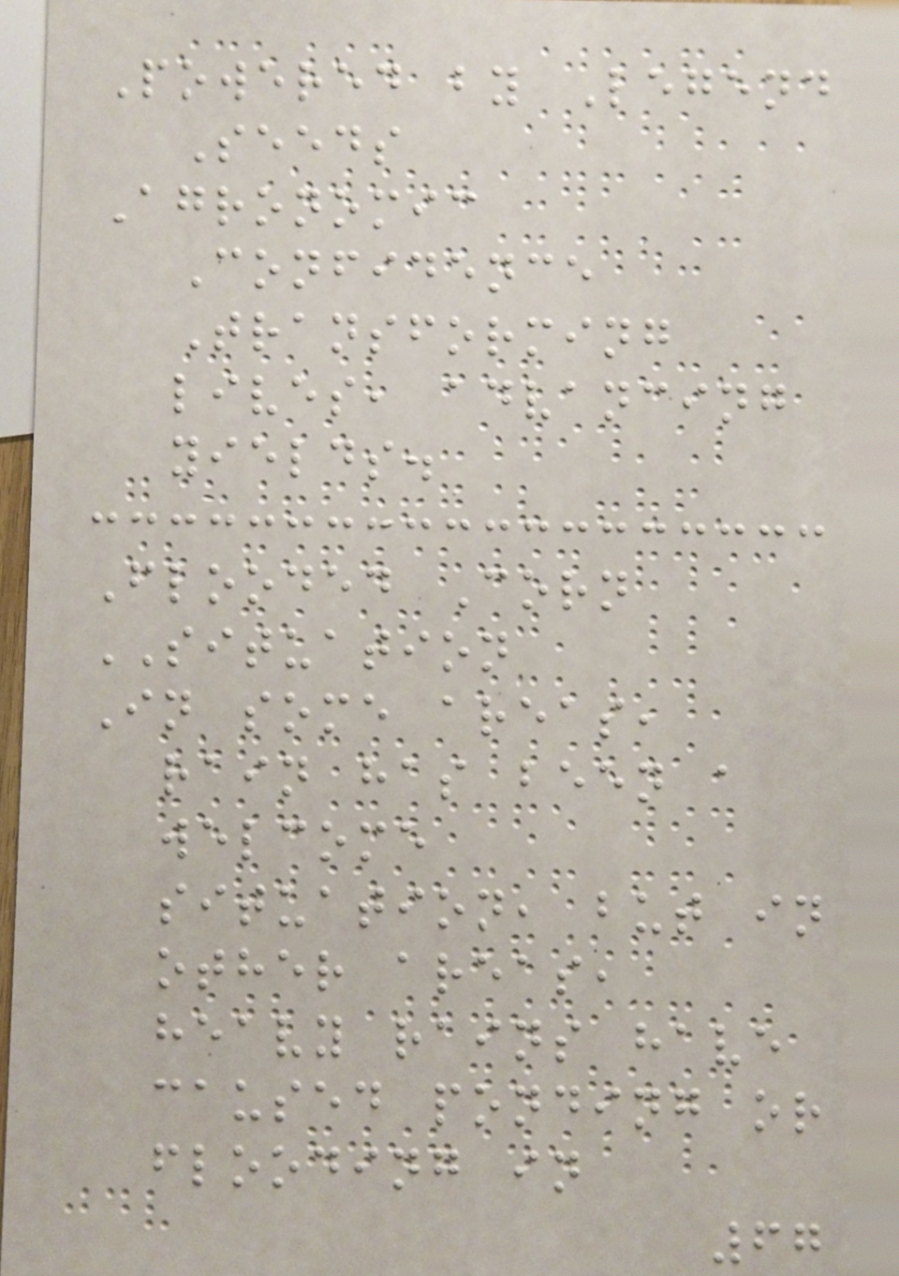Powered by Legend
Seeds
Agronomic
Confidence
Transforming
lives, advancing
yields.
Flooded Corn
SITUATION
In some areas,
rain has been a
welcome
situation, but in
other areas,
heavy rains have
caused ponding or
flooding in
67
